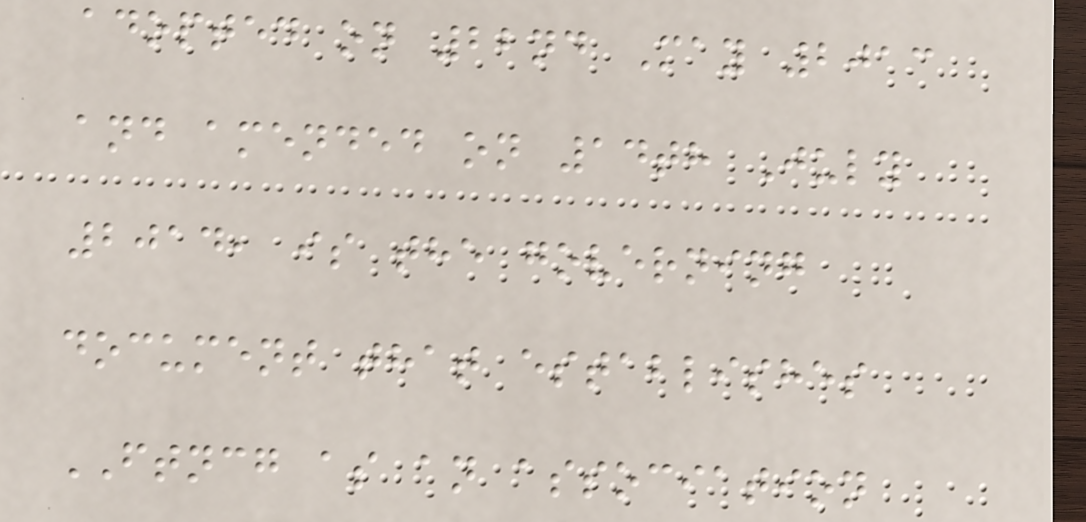adopted on 22nd May 2013
and amended on 14th July
2014, is the governing
document that establishes
FTNCG as an association
